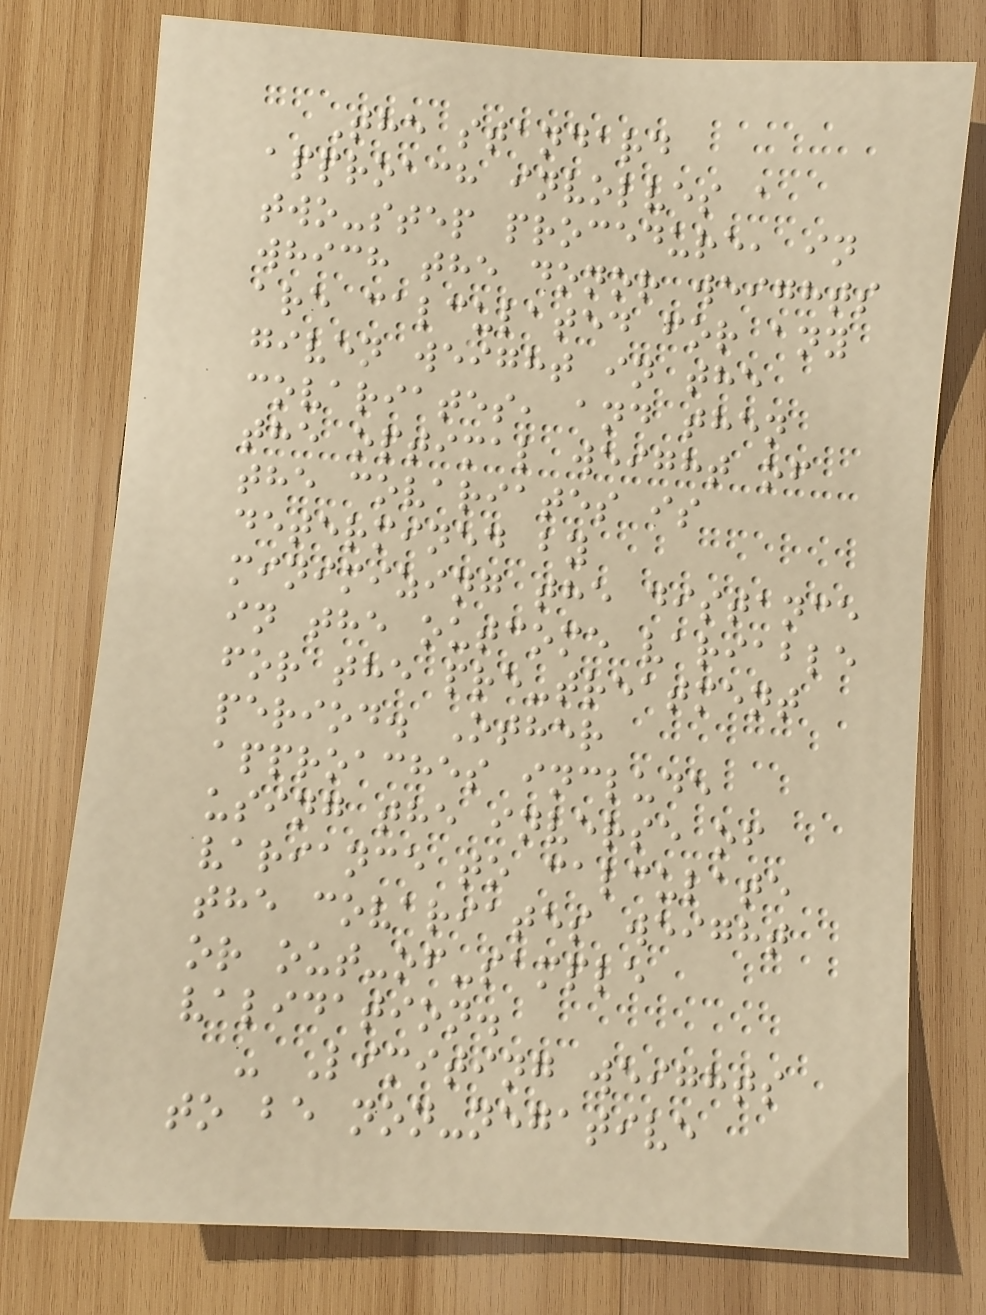The standard
approach involves a
two-step procedure, in
which the donor weights
are calculated for any
given weight in the
covariates, and then
the optimal weight of
the covariates is
determined by
minimizing the distance
in the outcome variable
for the pre-treatment
period. Other
approaches include
using the inverse of
variance to calculate
the covariates weight
or out-of-sample
validation.
- Limiting weights
to be non-negative
